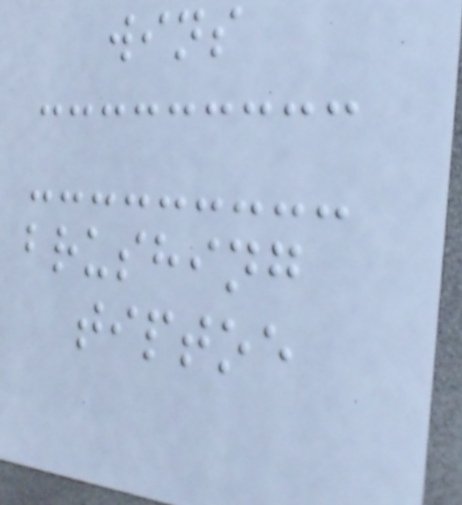wins
brushing
tiptoe
